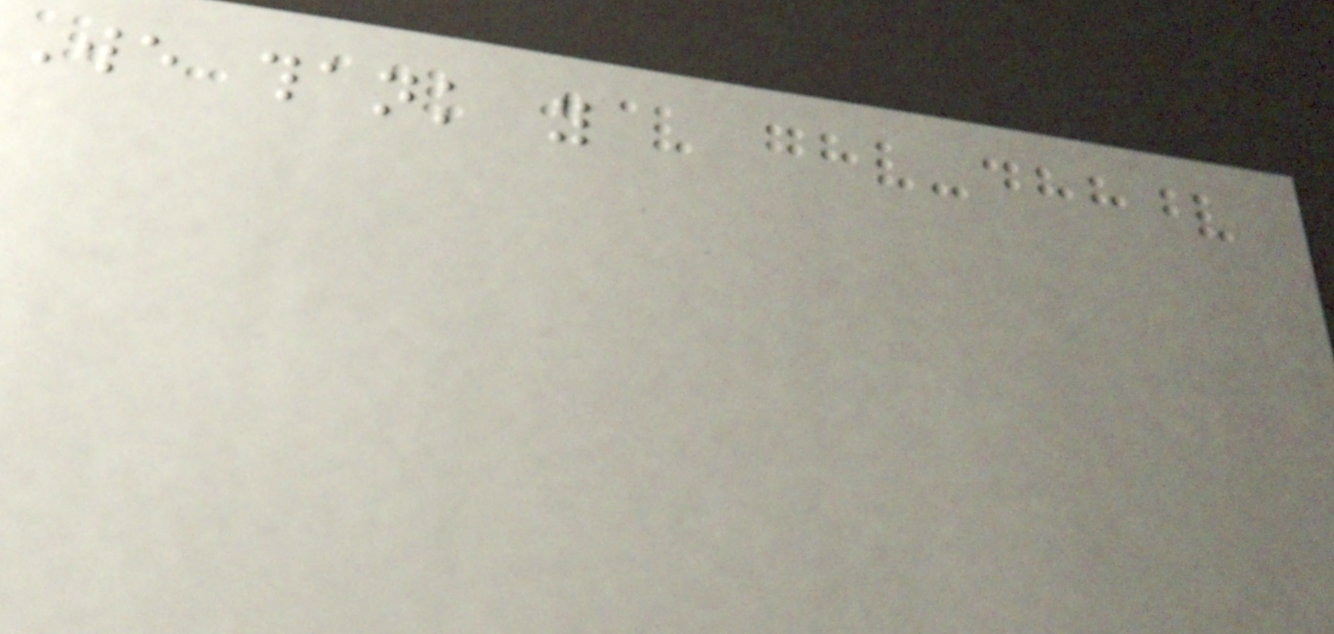We thank you
